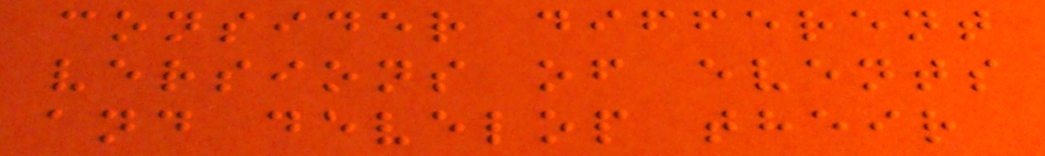consider different
versions of events
and develop their
